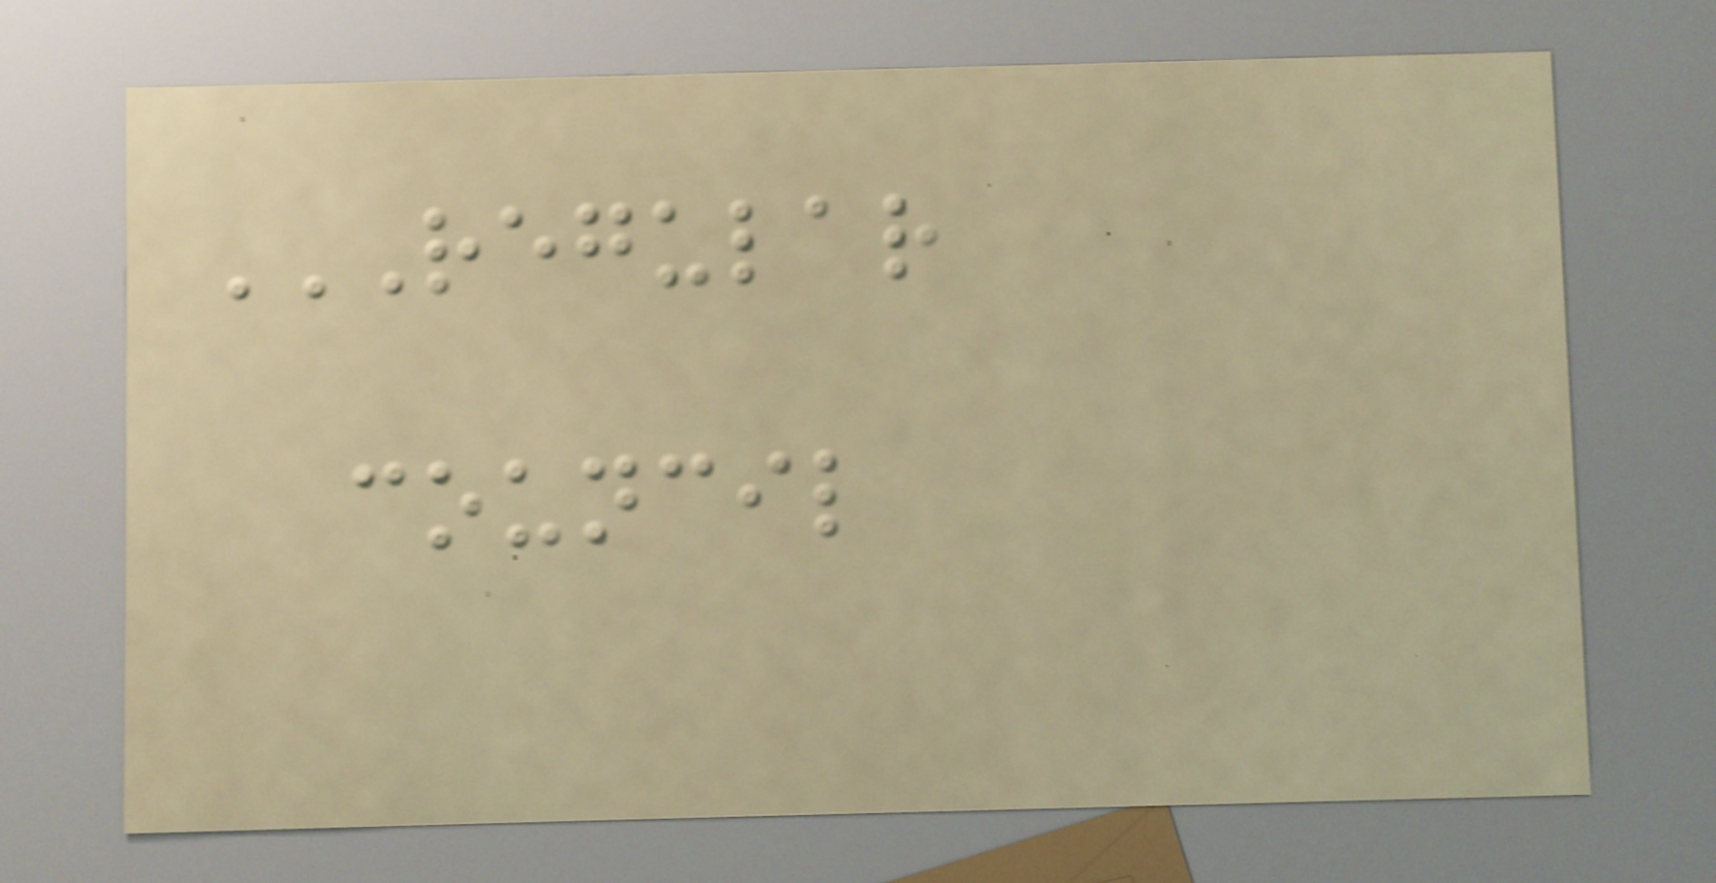REGULAR
COUNCIL
